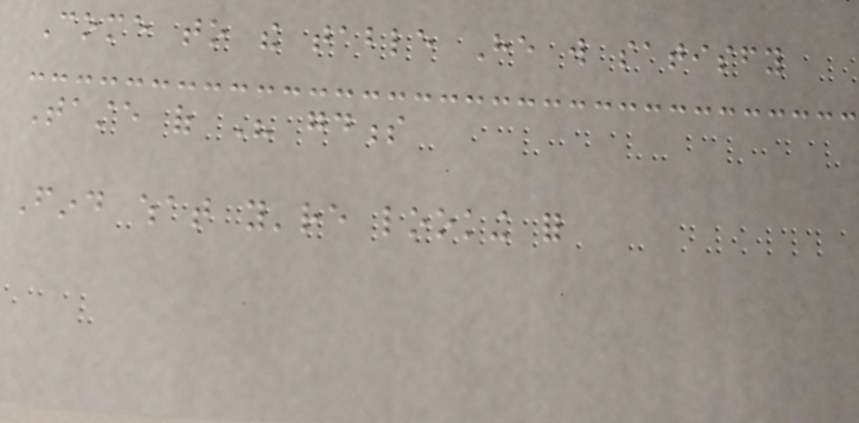Come to the table He will satisfy
Taste of His goodness
Find what you're looking for
